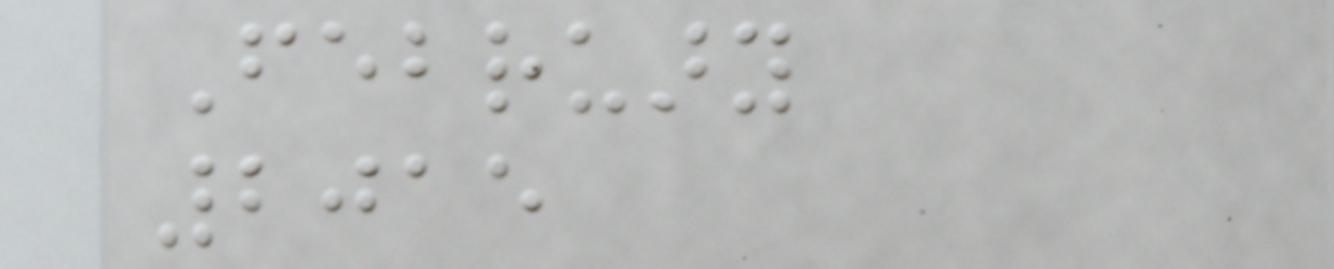February
2015
